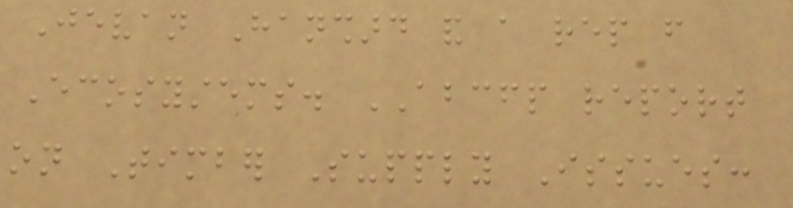Jevan Hanshard and a rep from
Ecosystems. ABCFP report
on Timber Supply Issues:
